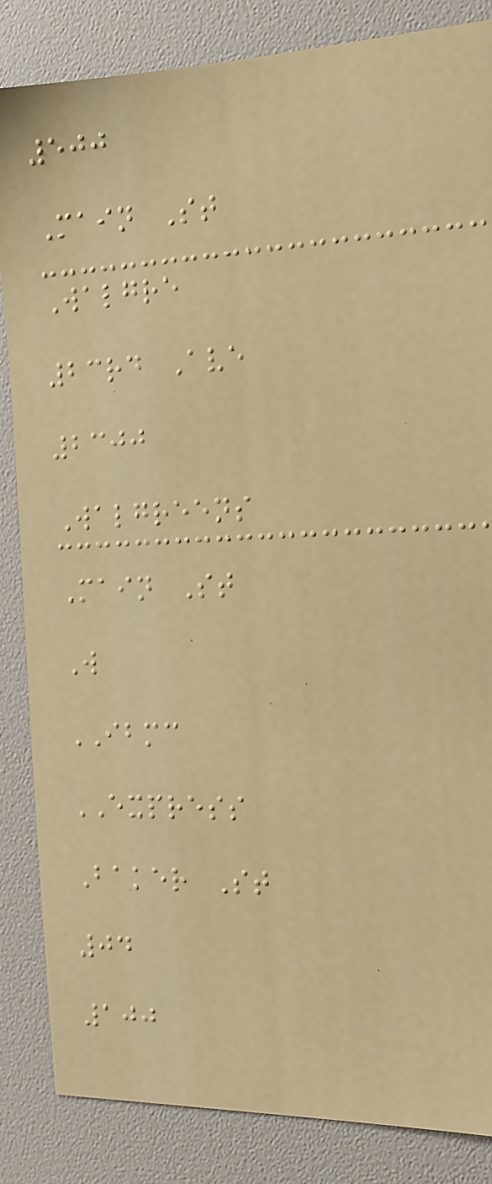500
Main St
Walgre
23rd Ave
2300
Walgreens
Main St
W
IBMC
EXPRESS
Baker St
04
100
